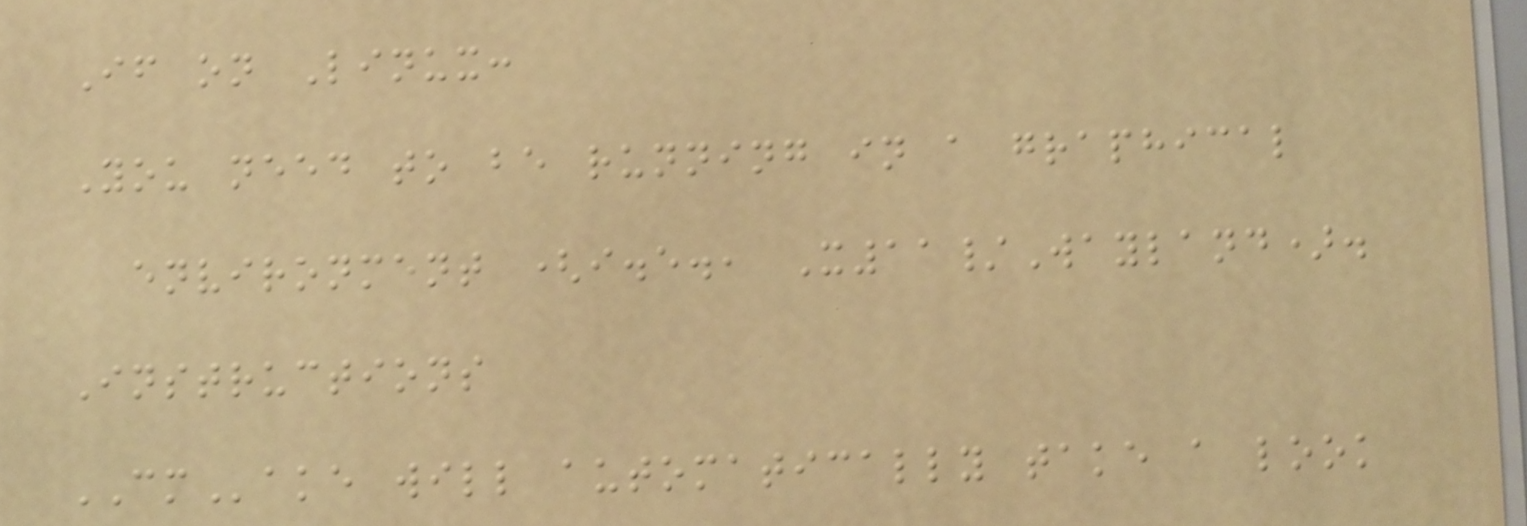If on Linux:
You need to be running in a graphical
environment (i.e., X11/Wayland).
Instructions
CMake will automatically take a look
